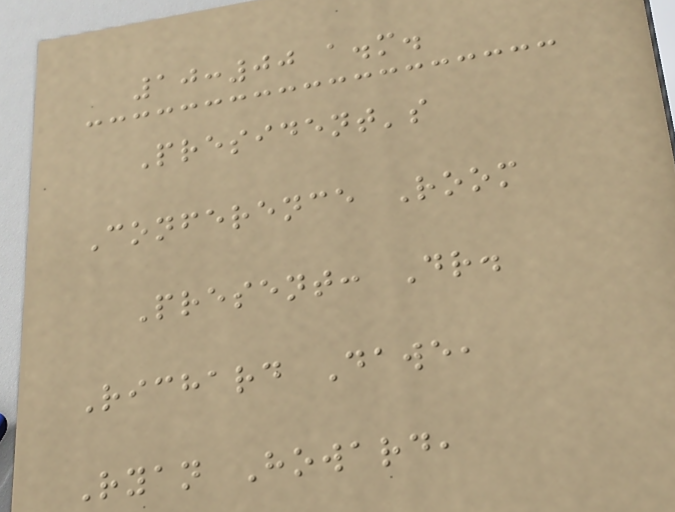10:00 a.m.
President's
Conference Room
Present: Dr.
Richard Dawe,
Ryan Howard,
